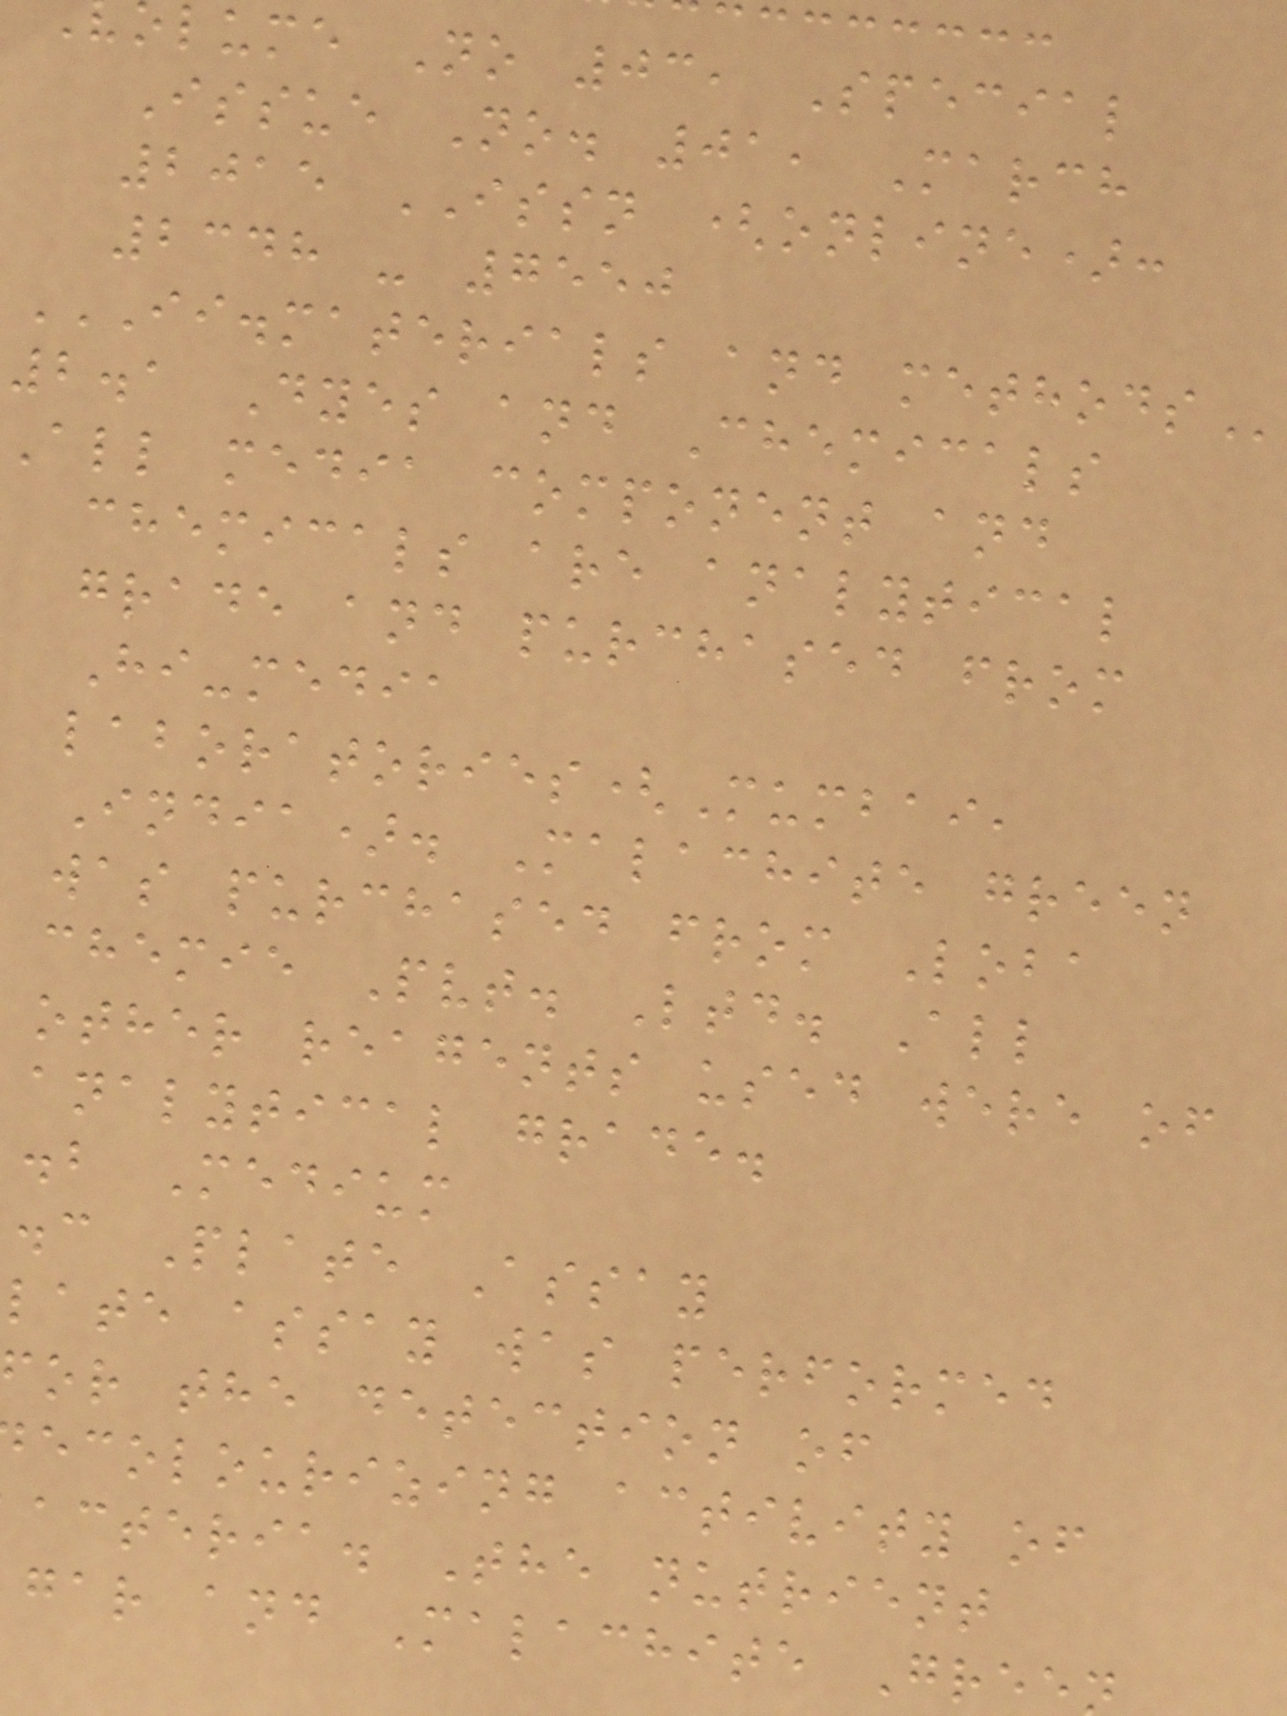lume No 03, Special
Issue No. 01, March
2015 ISSN (online):
2348 - 7550
II.MATERIALS AND METHODS
2.1 Dyes and Chemicals
All media component and
chemicals are analytical
grade and purchased from
Hi-media
laboratories(Mumbai,
India). Malachite green
was purchased from Loba
chemie Pvt. Ltd. All
other reagents used were of
analytical grade.
.b Medium
.c Plate Assay
late assay was performed
or the detection of
ecolourizing activity of
acteria. The nutrient
gar and Malachite Gree
